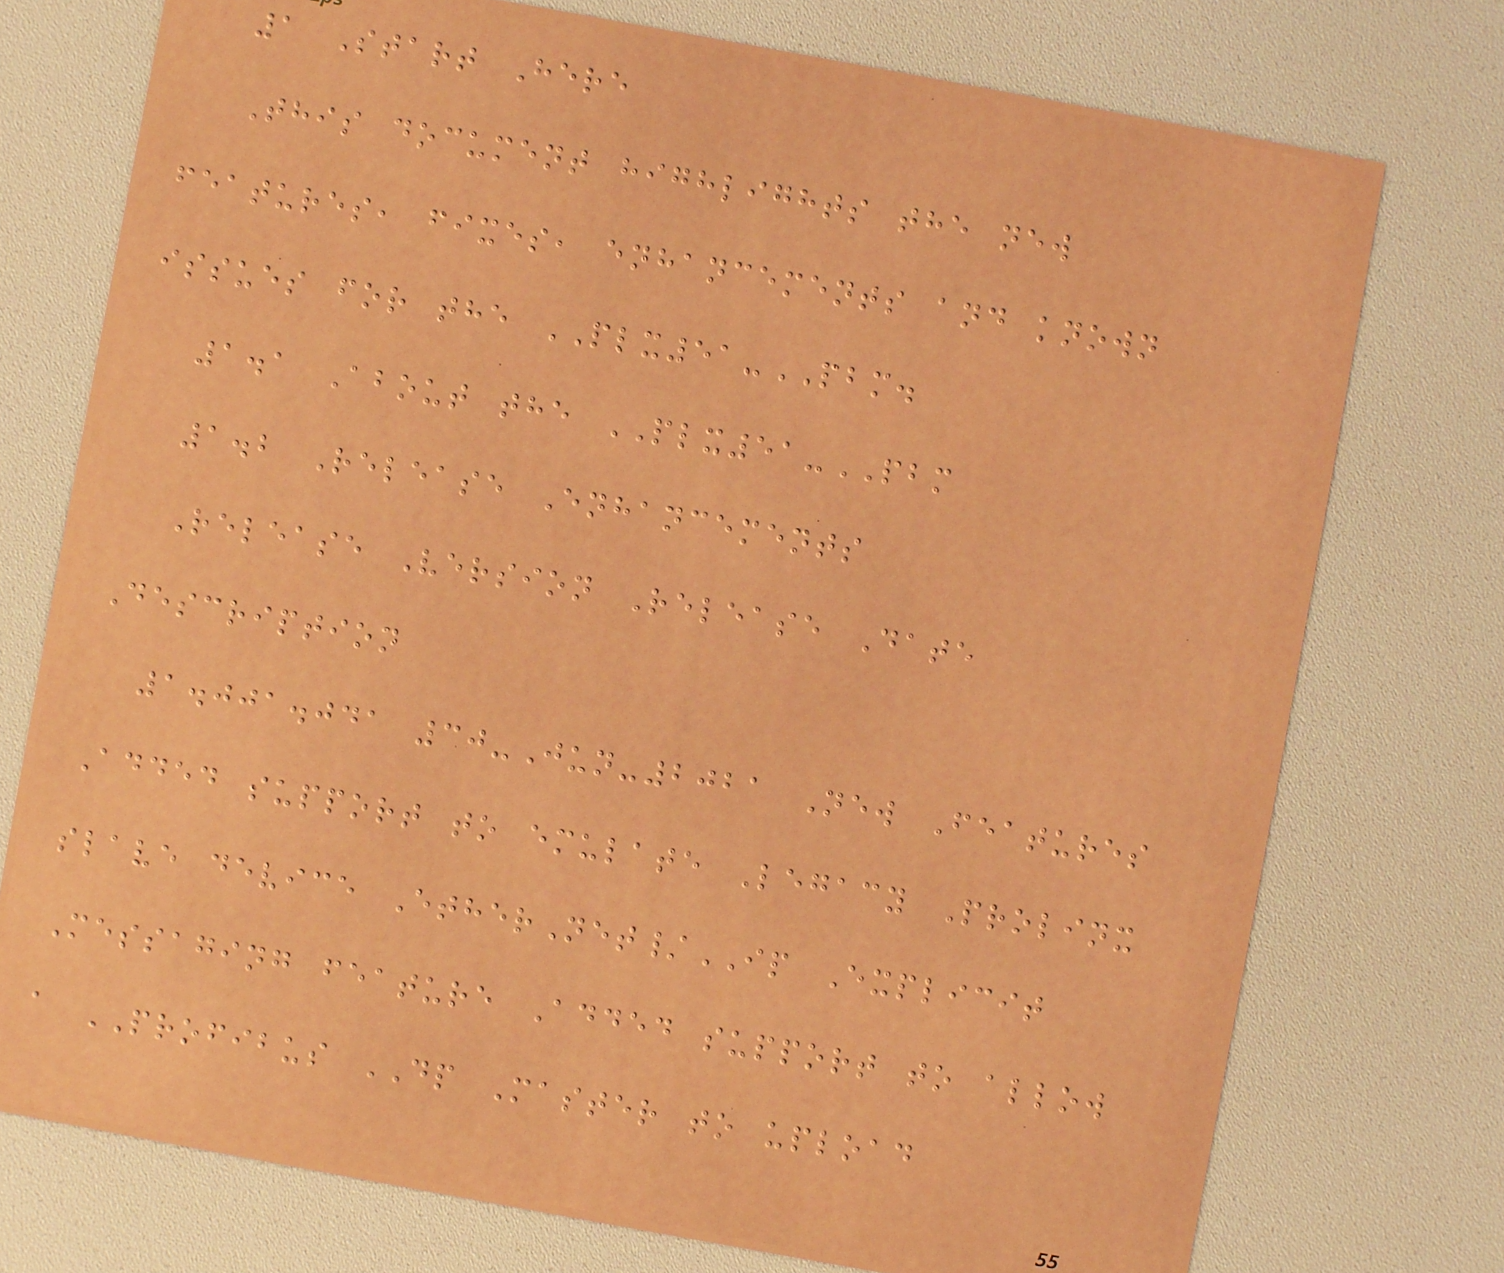1 Start Here
This document highlights the new
features, fixes, enhancements and known
issues for the PLX51-PBM.
1.1 About the PLX51-PBM
1.2 Release Enhancements
Release Version Release Date
Description
1.001.041 30-Jun-2021 New Features
Added support to emulate Legacy Prolinx
slave device EtherNet/IP Explicit
Messaging feature Added support to allow
a PROFIBUS DP Master to upload
